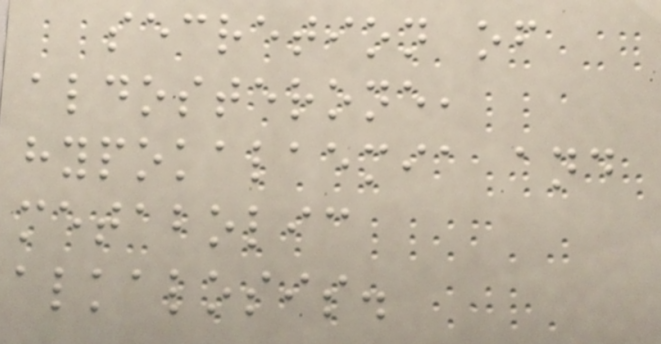secretion of
aldosterone,
hypokalaemia and
metabolic
alkalosis.
